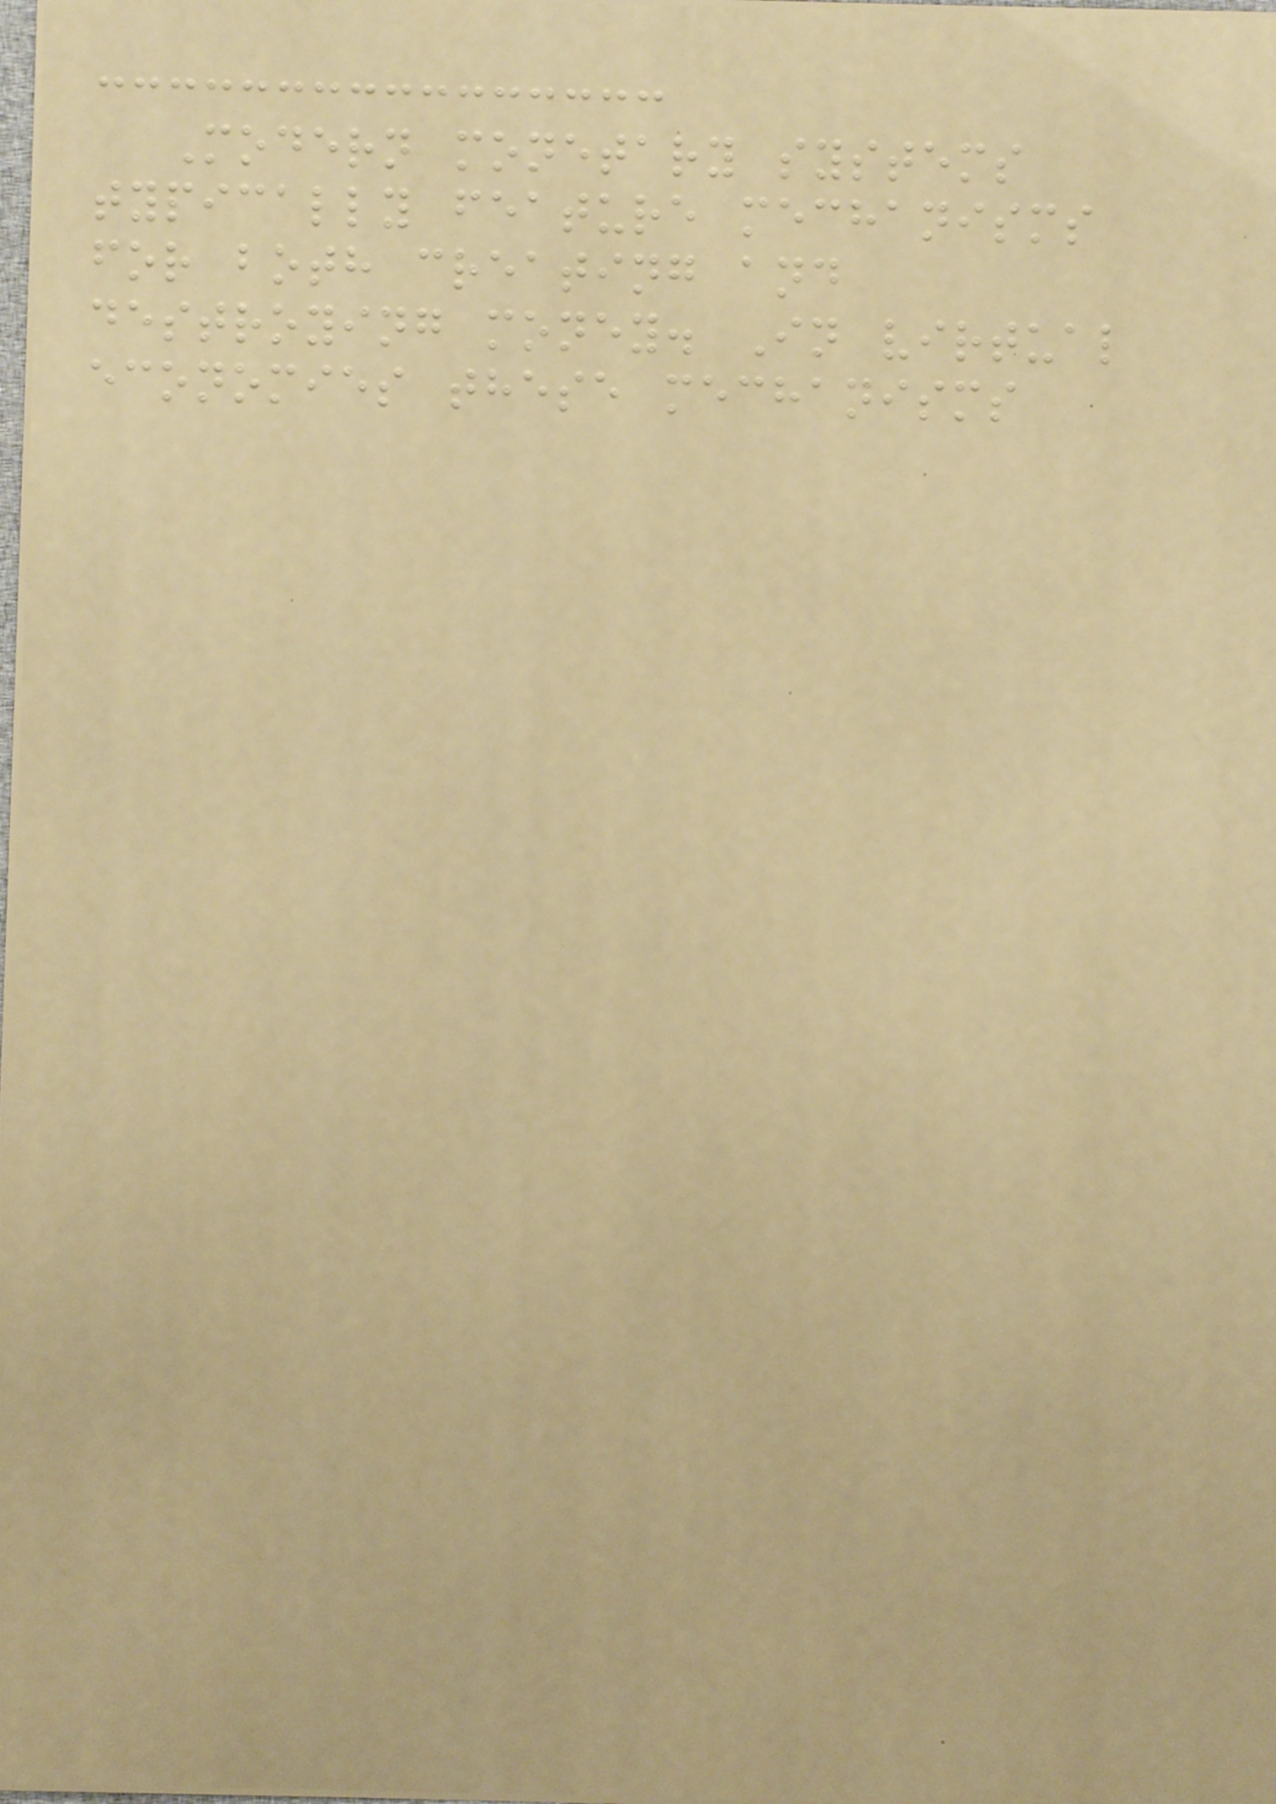Modern monetary systems
typically feature mechanisms
for both creating and
destroying money. In virtual
economies these mechanisms
